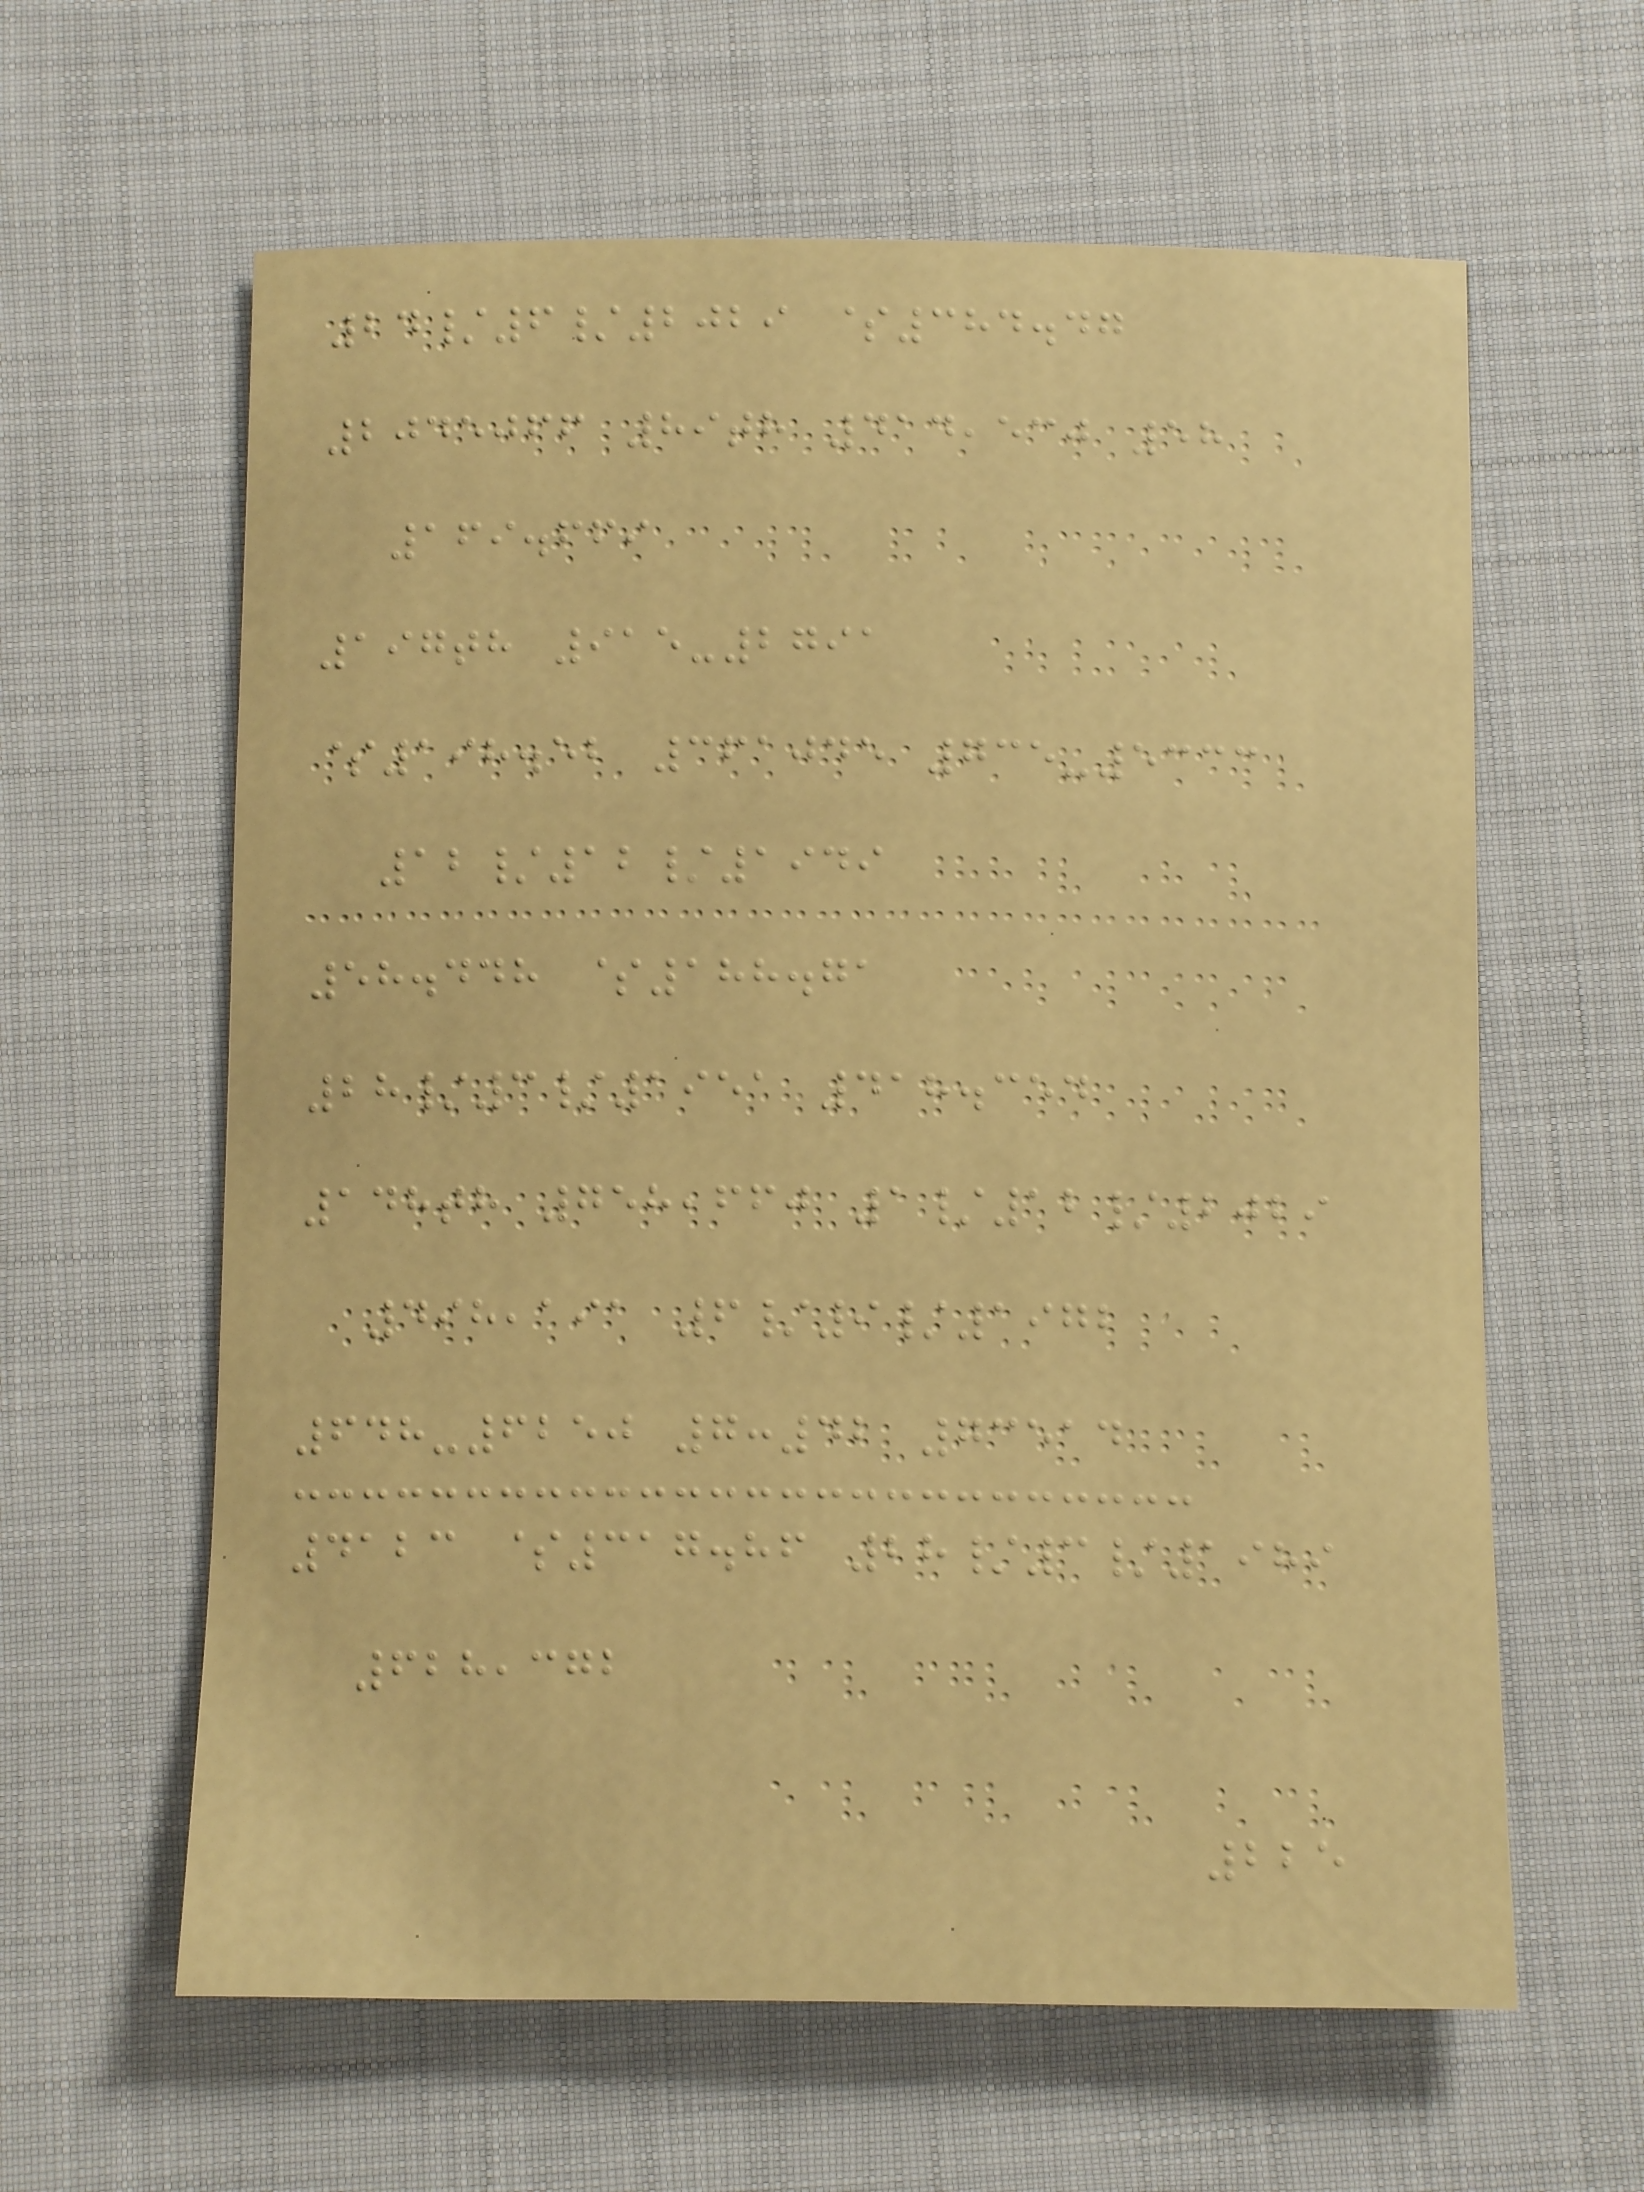24/6/2029 $384.47
2045066 89th 414,530 58
169.669
197th 915-2791
$198.52 361045 735-5333
12/12/1949
58.448 $188.71
28/3/1951 418.354
148th 758,660 1/12/2029
498,191 6/9/1972
648-6250 7:42 73514
4123 $317.86 28/3/1989
628,372
225
